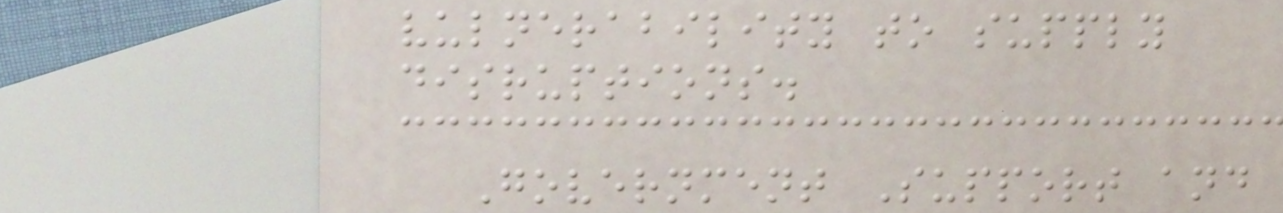vulnerability to supply
disruptions.
Government Support and
